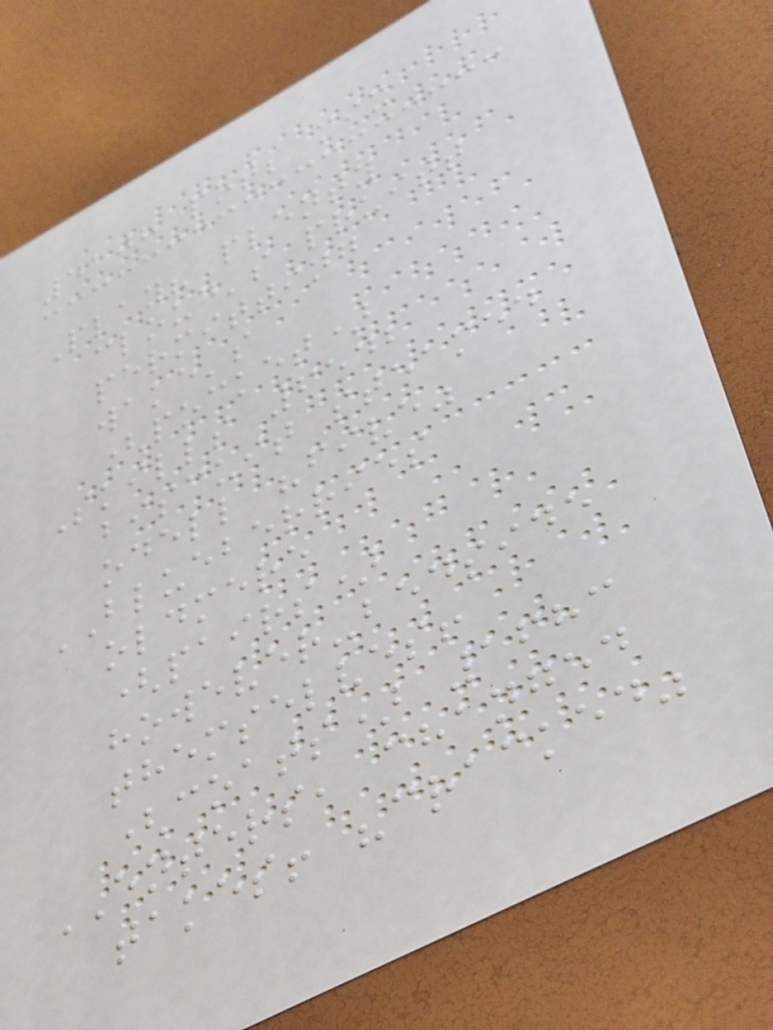4108 pot; mix
Play? plenty
cloud's pruitt
permitting
wake's
(pocket)
Skills 6542
biscuit steamed
odell "five"
BLUEBERRIES
oldmere
(pairs)
however-bedside
themselves!
(coats) 1683
ENTERS, changed
takes! "cracked"
